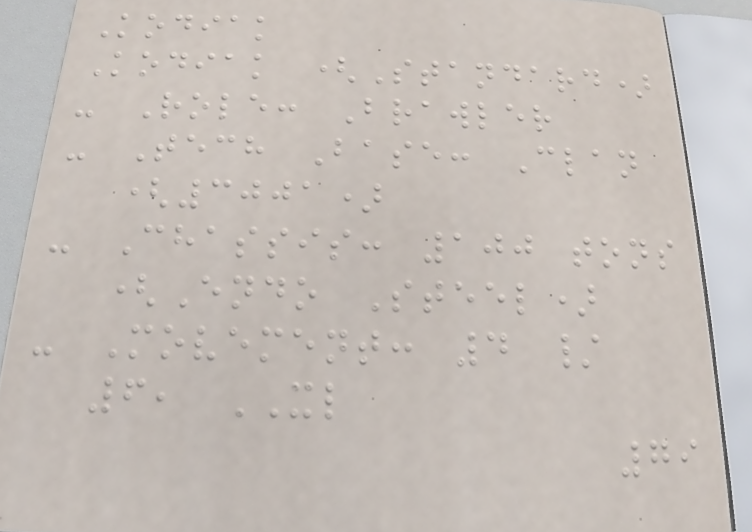Kodiak
Kodiak (Standard)
- Role: Brawler
- Tech Base: Clan
(3001)
- Chassis: 100 tons
(Endo Steel)
- Movement: 4 /
6, XL
79
